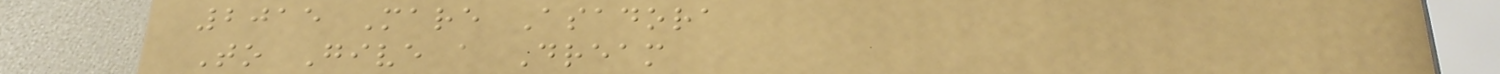2015 Mare Asadora
To Give a Dream
